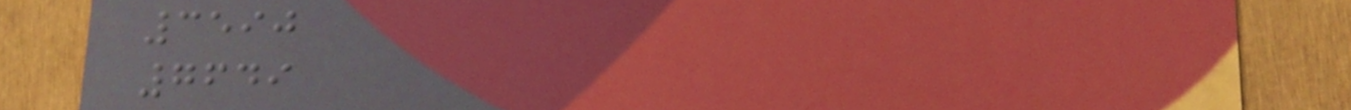3590
7649
